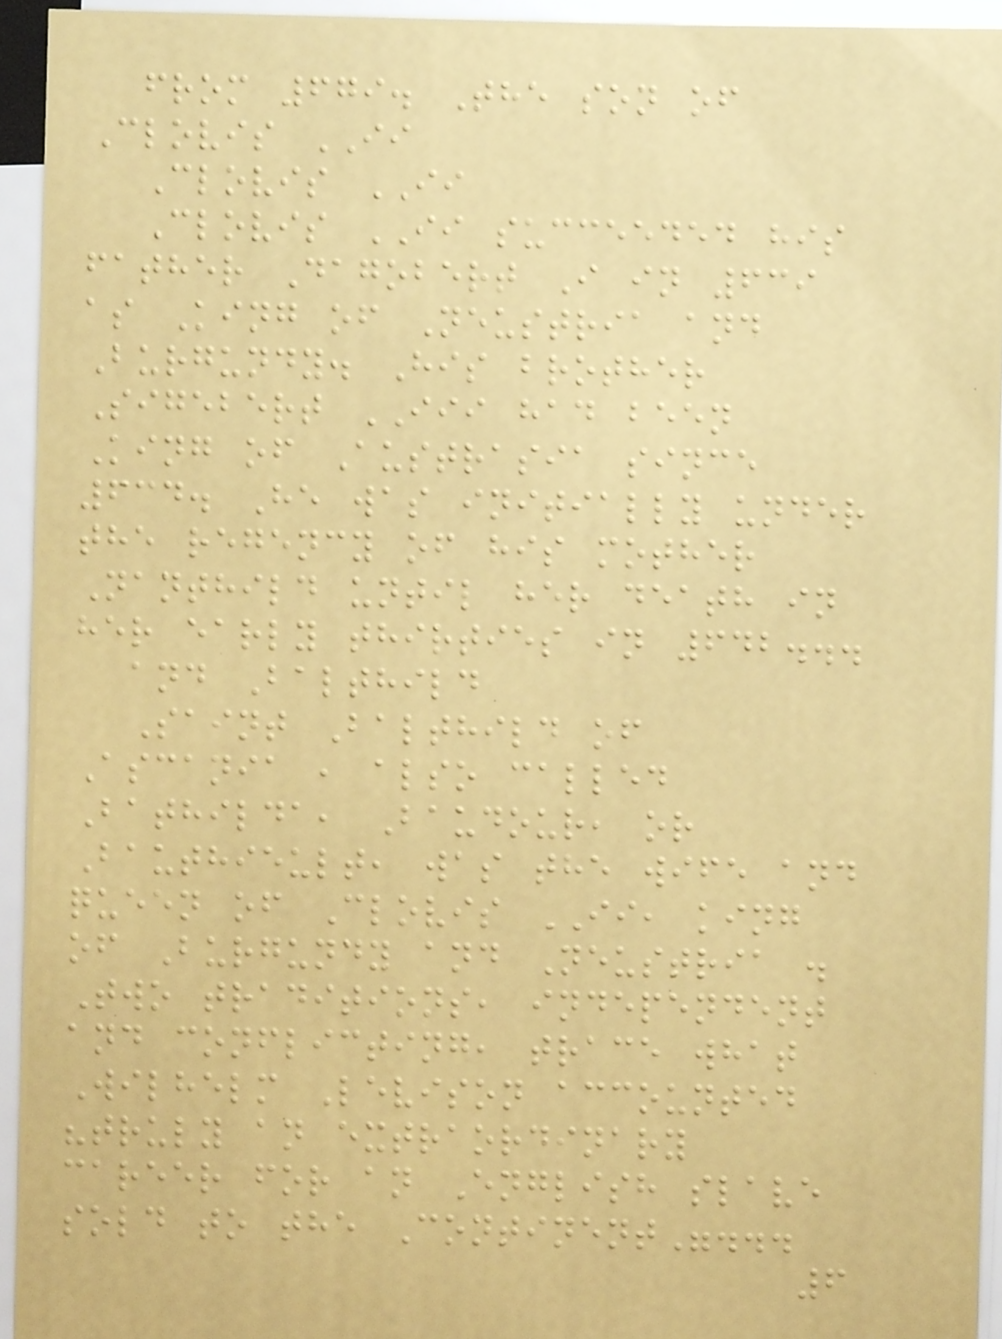from 679. The son of
Clovis II
Clovis II
Clovis II succeeded his
father Dagobert I in 639
as King of Neustria and
Burgundy. His brother
Sigebert III had been
King of Austrasia since
634. He was initially under
the regency of his mother
Nanthild until her death in
her early thirties in 642...
and Balthild
Saint Balthild of
Ascania , also called
Bathilda, Baudour, or
Bauthieult, was the wife and
queen of Clovis II, king
of Burgundy and Neustria .
Two traditions, independent
and conflicting, trace what
Wilhelm Levison accounted
"truly an extraordinary
career for an English slave
sold to the Continent"...
6
